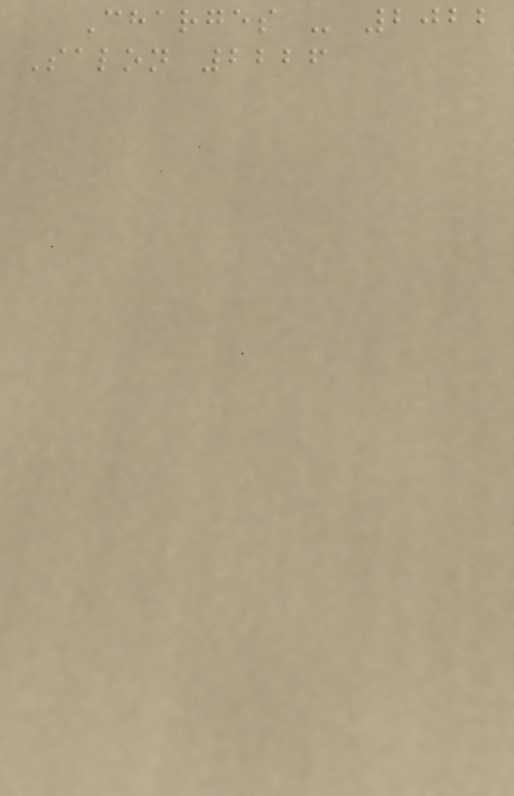Charges - 2022
Salon 2226
